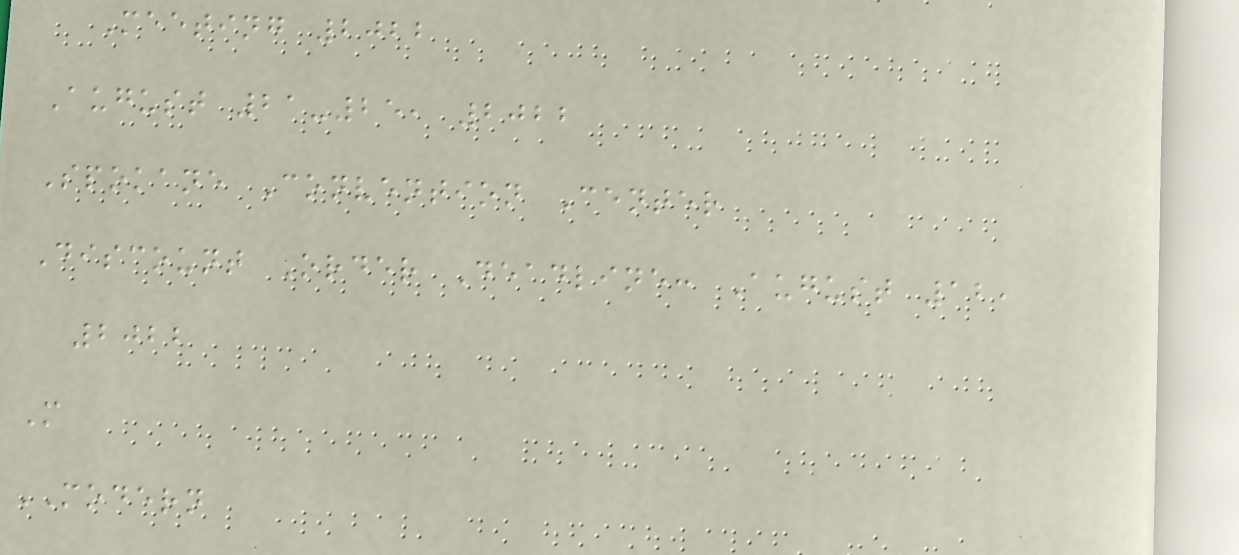Meeting 2022
August 21-25, 2022
Spokane Convention Center
Discount Order Deadline: August 12,
2022
M
MODERN
